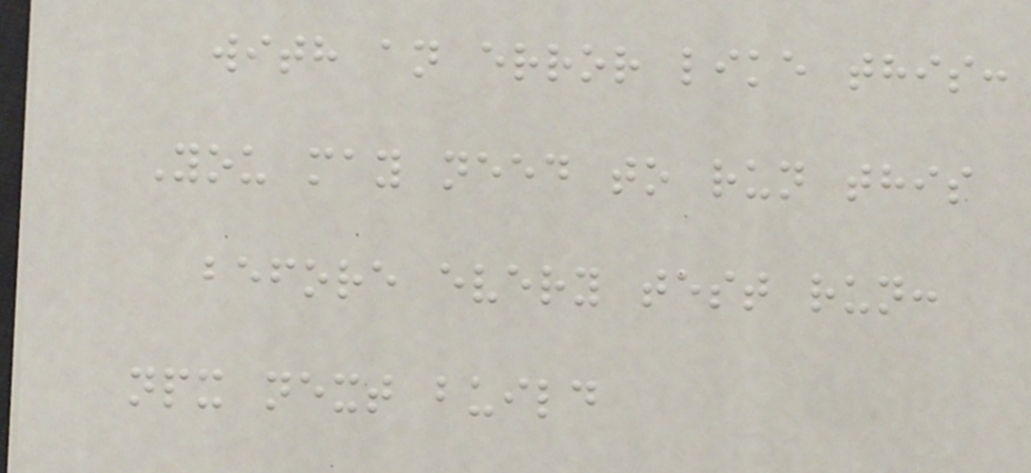with an error like this:
You may need to run this
before every test run:
npx next build
